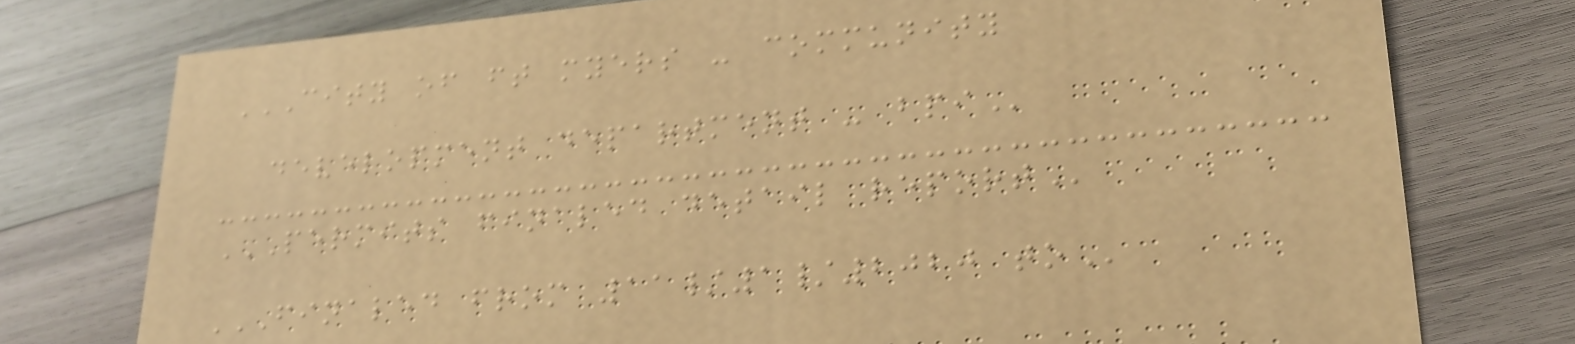CITY OF FT MYERS - COMMUNITY
DEVELOPMENT DEPARTMENT - BPI
PERMITS FINALED DETAIL REPORT
FINALED FROM 11/1/2020 TO
